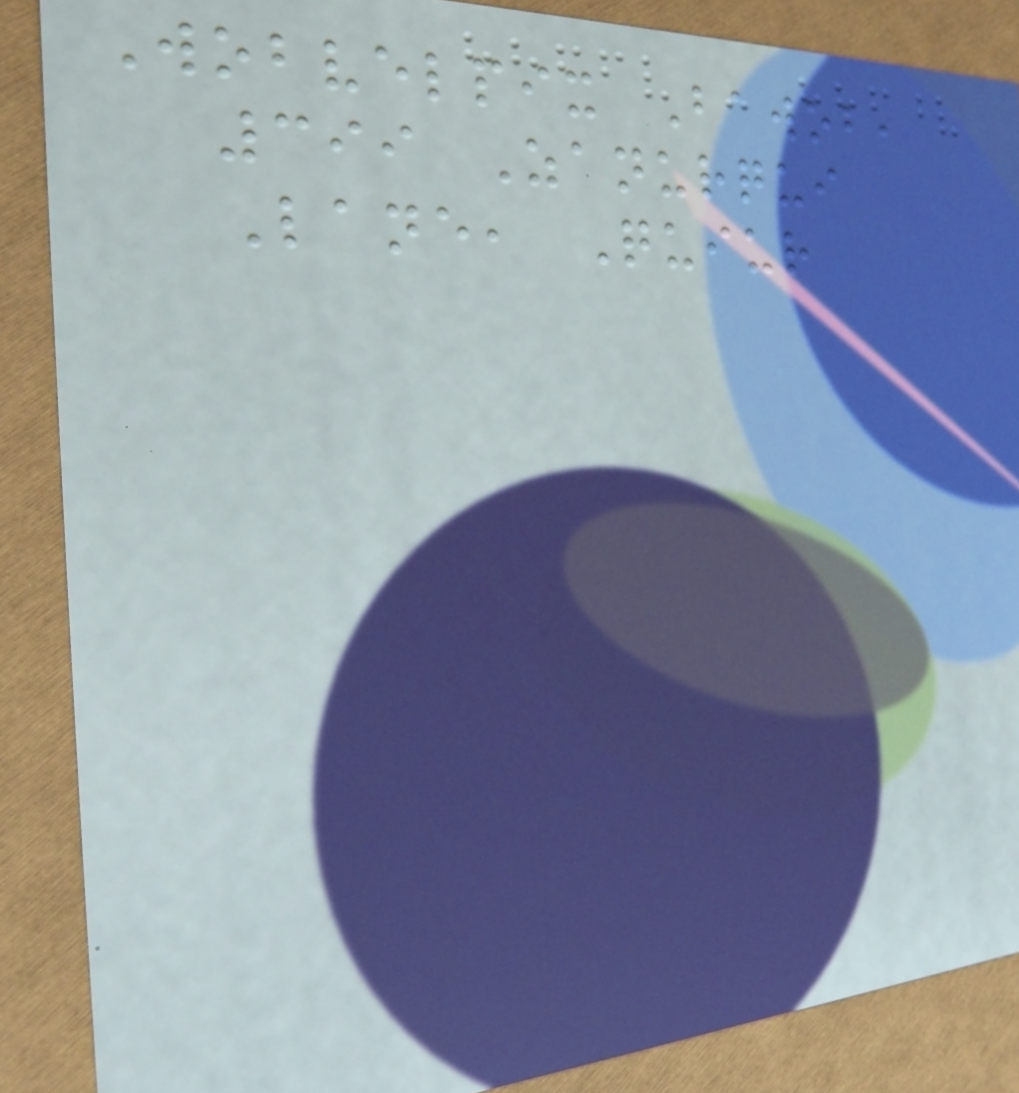Wobvelpix Bawob,
399 Zanurqui
Lane, Quiur
